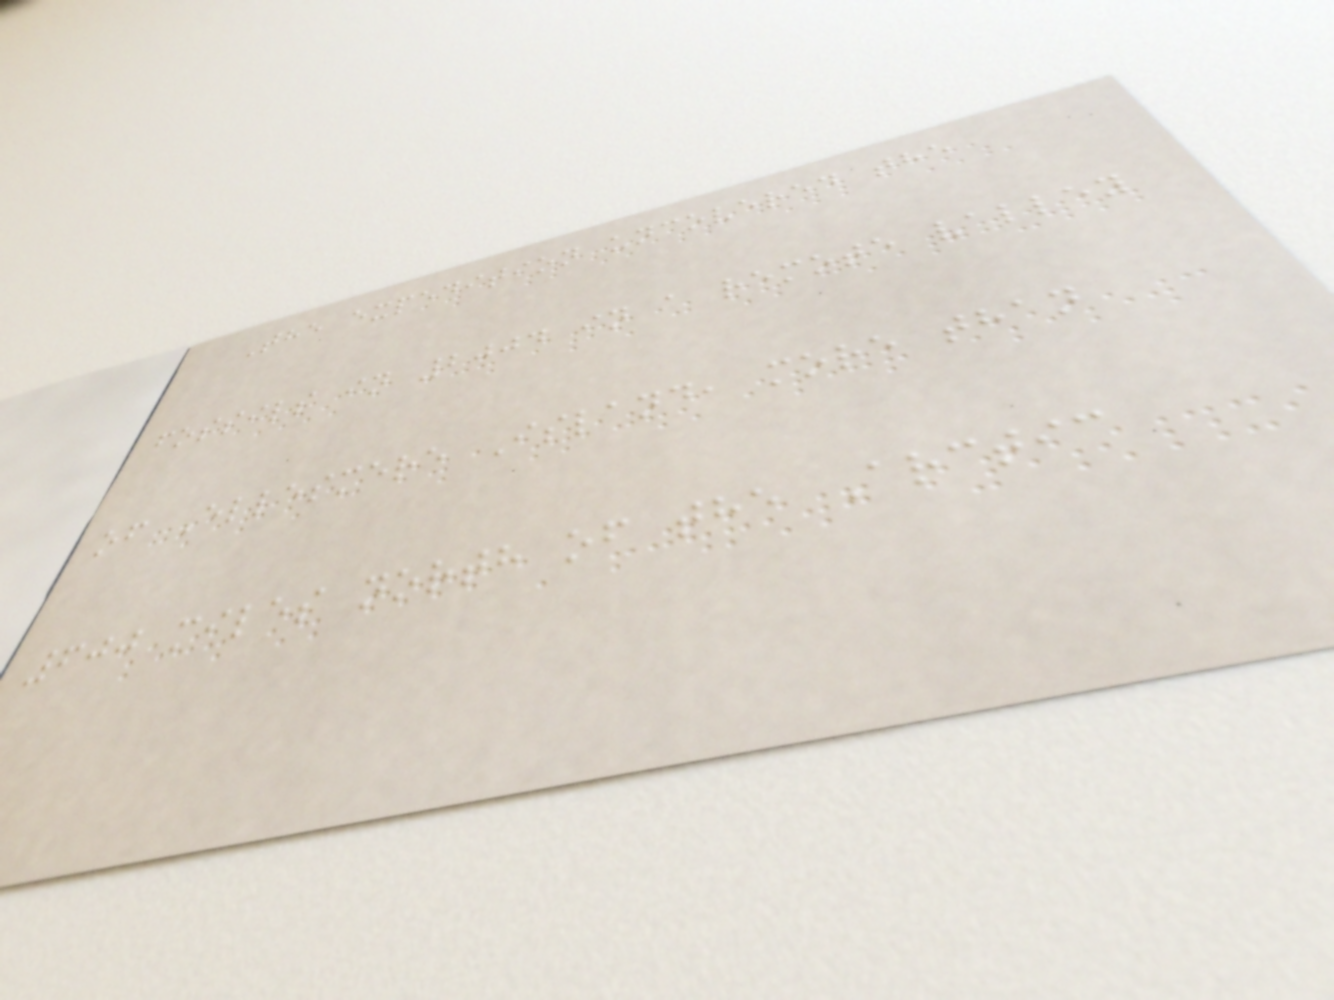The expedition uncovered the
fossils in 2004 in a remote valley
of Ellesmere Island, more than
600 miles north of the Arctic
